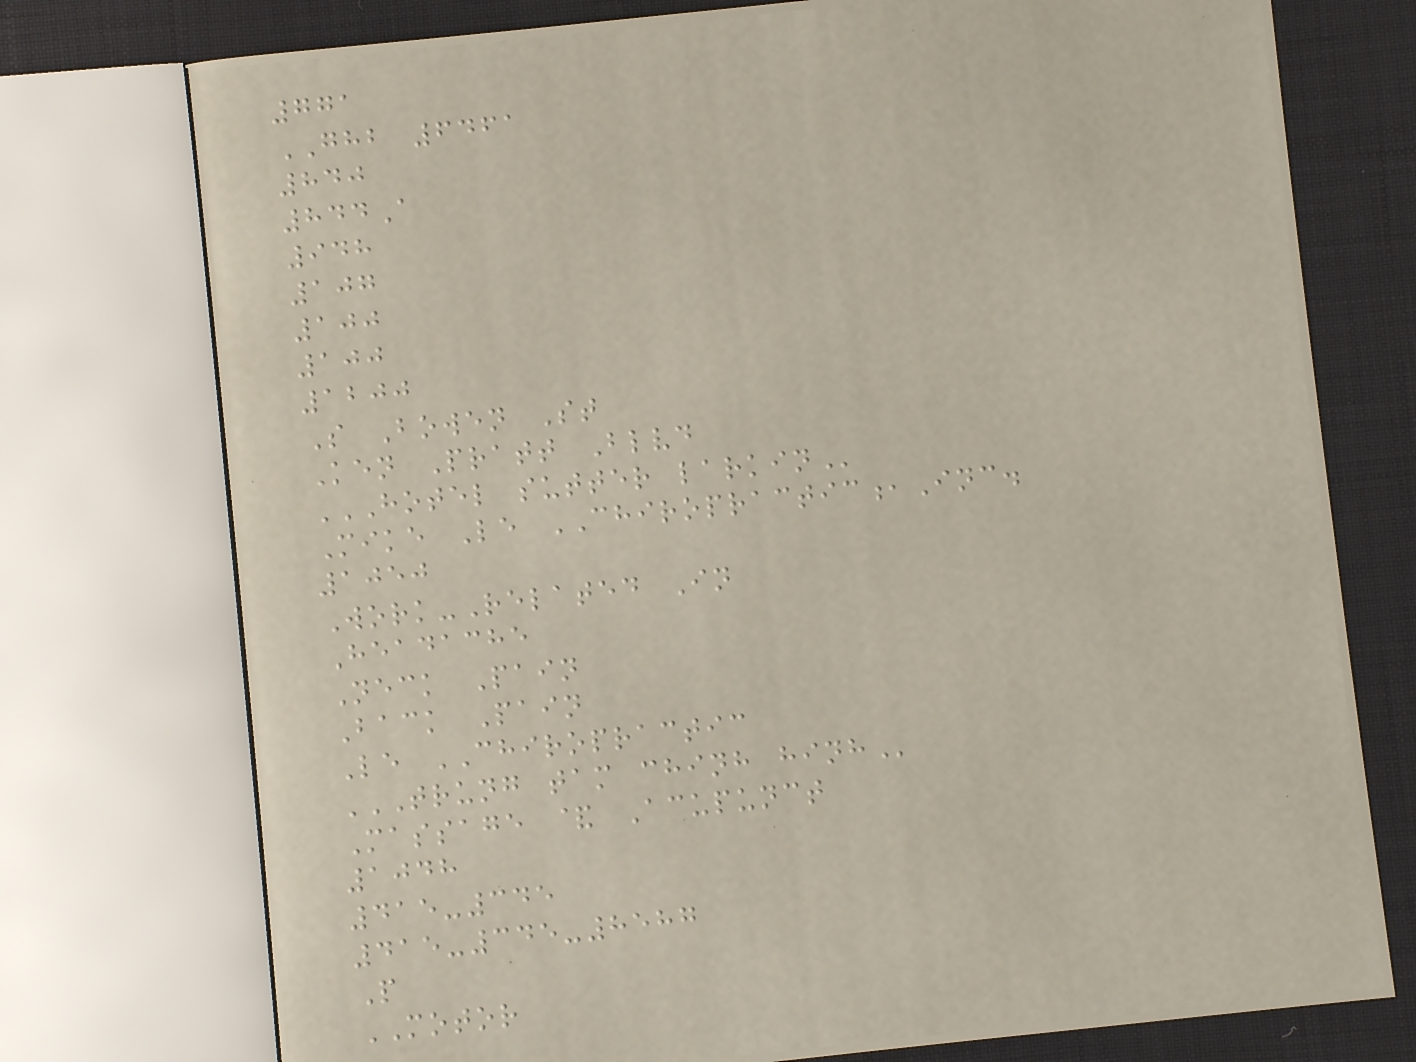771
GHB 6461
840
844A
948
107
100
100
1200
S Bowen St
Ken Pratt Blvd
HOTEL SUTTER LARKIN
Mike Le CHIROPRACTIC,Inc.
1050
Work-Related In
Headache
Neck Pain
Back Pain
Le CHIROPRACTIC
TRUNG TAM CHINH HINH
Massage & Acupunct
1048
415-345
415-345-8587
P
MOTOR
